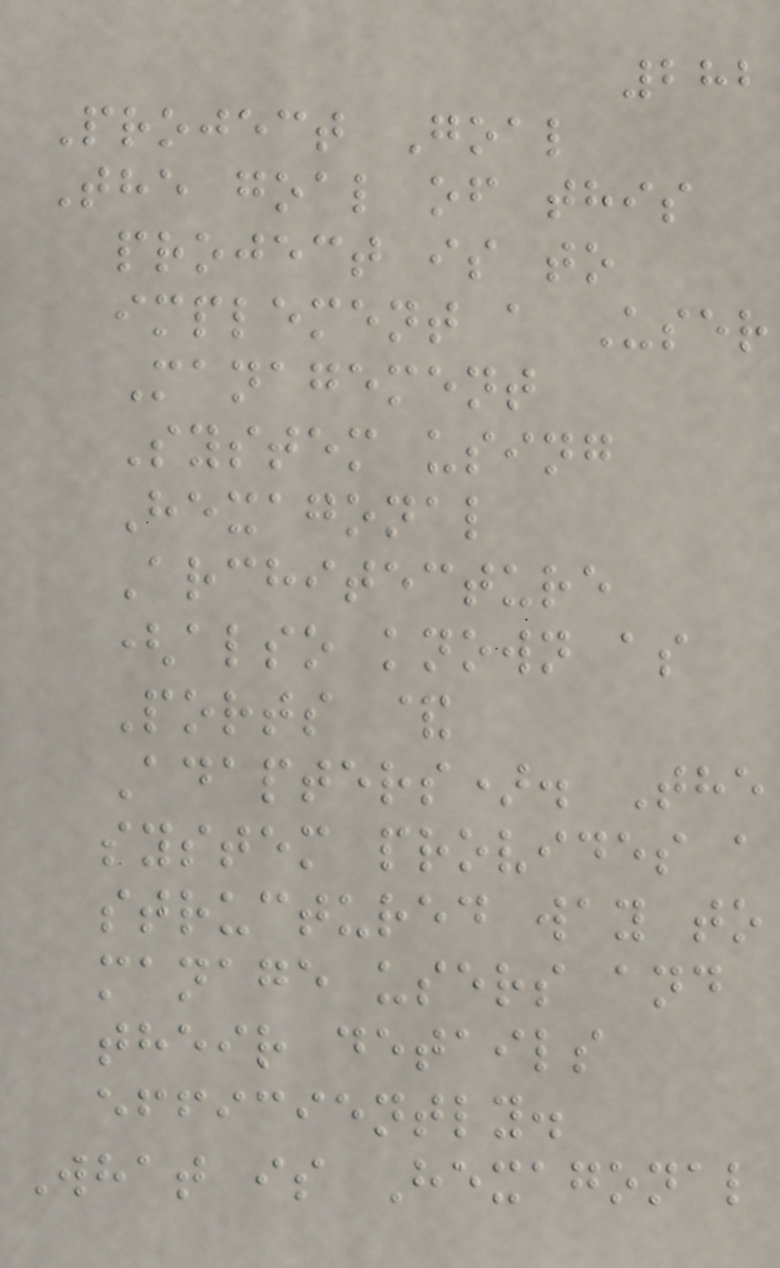282
Project Goal
The goal of this
project is to
implement a User
Management
System using
Hexagonal
Architecture
(also known as
Ports &
Adapters). The
system provides a
structured way to
manage users and
their details
efficiently.
What is Hexagonal
